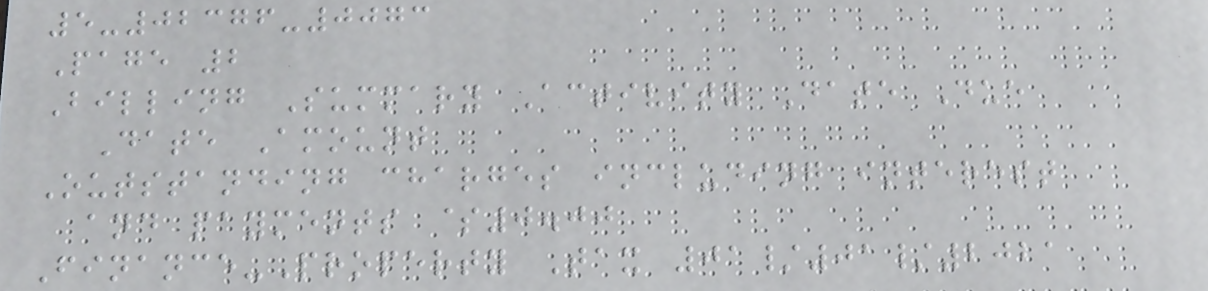5-02376-0073
Page 2
Billing Summary Activity Date Due
Date Amount
Outstanding charges including interest
and payments $0.00
Finance-Property Tax 01/01/2021
